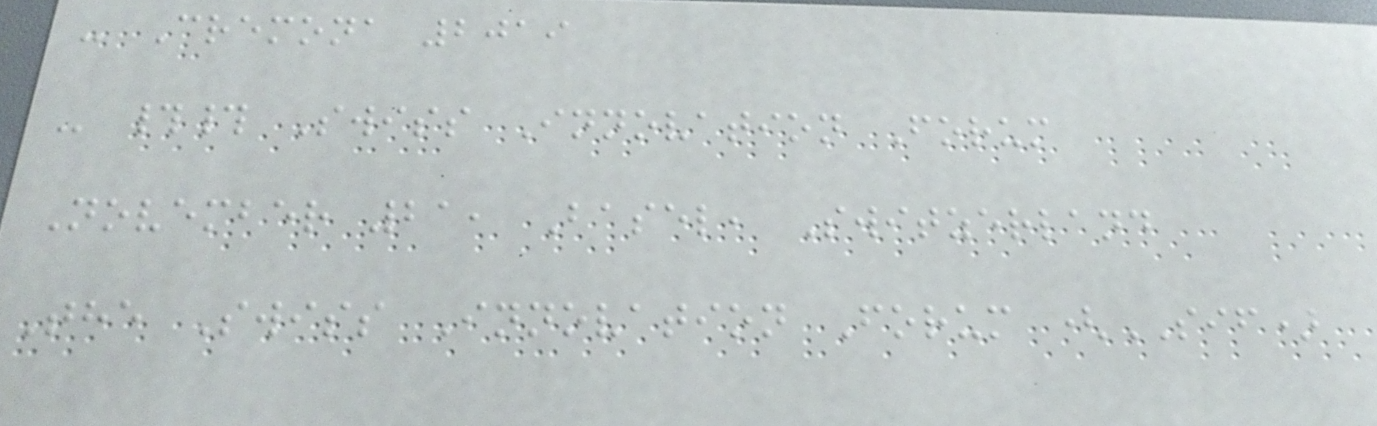- Cremona 2019
- ## Swiss Innovation Forum
November 21, Basel, Switzerland
The Swiss Innovation Forum (SIF)
